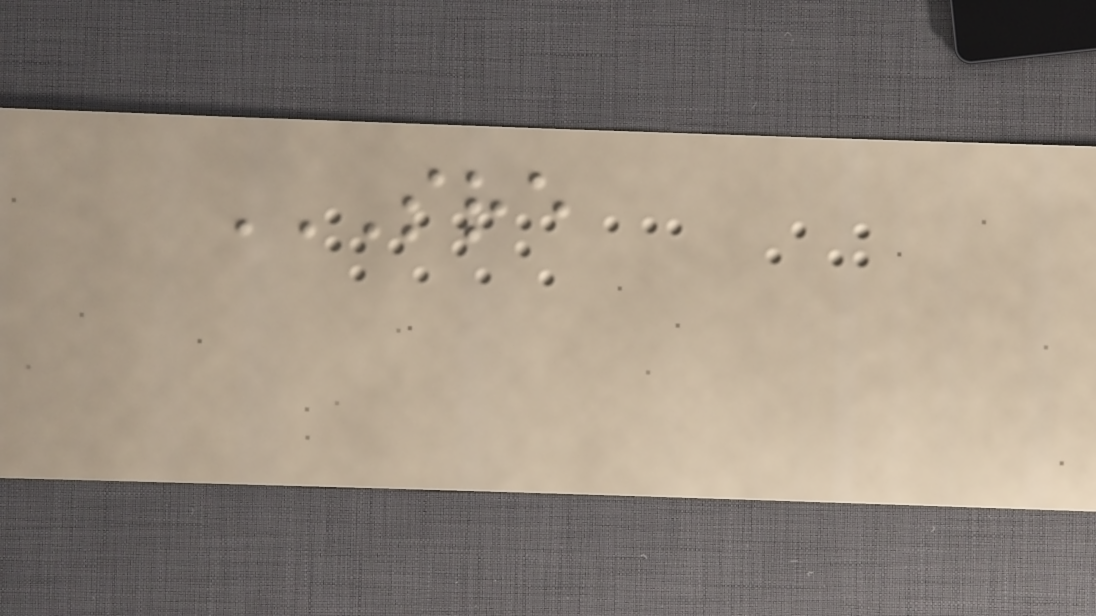SRE
